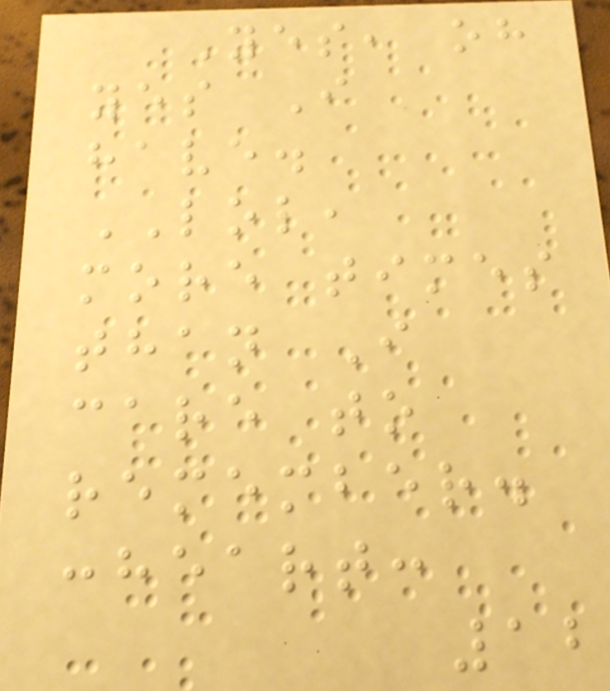Yes, oh
yes I
have.
LOL,
more times
than I
care to
remember.
:heart:
12
